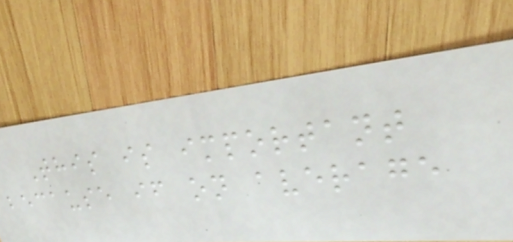This is important
because if on average
